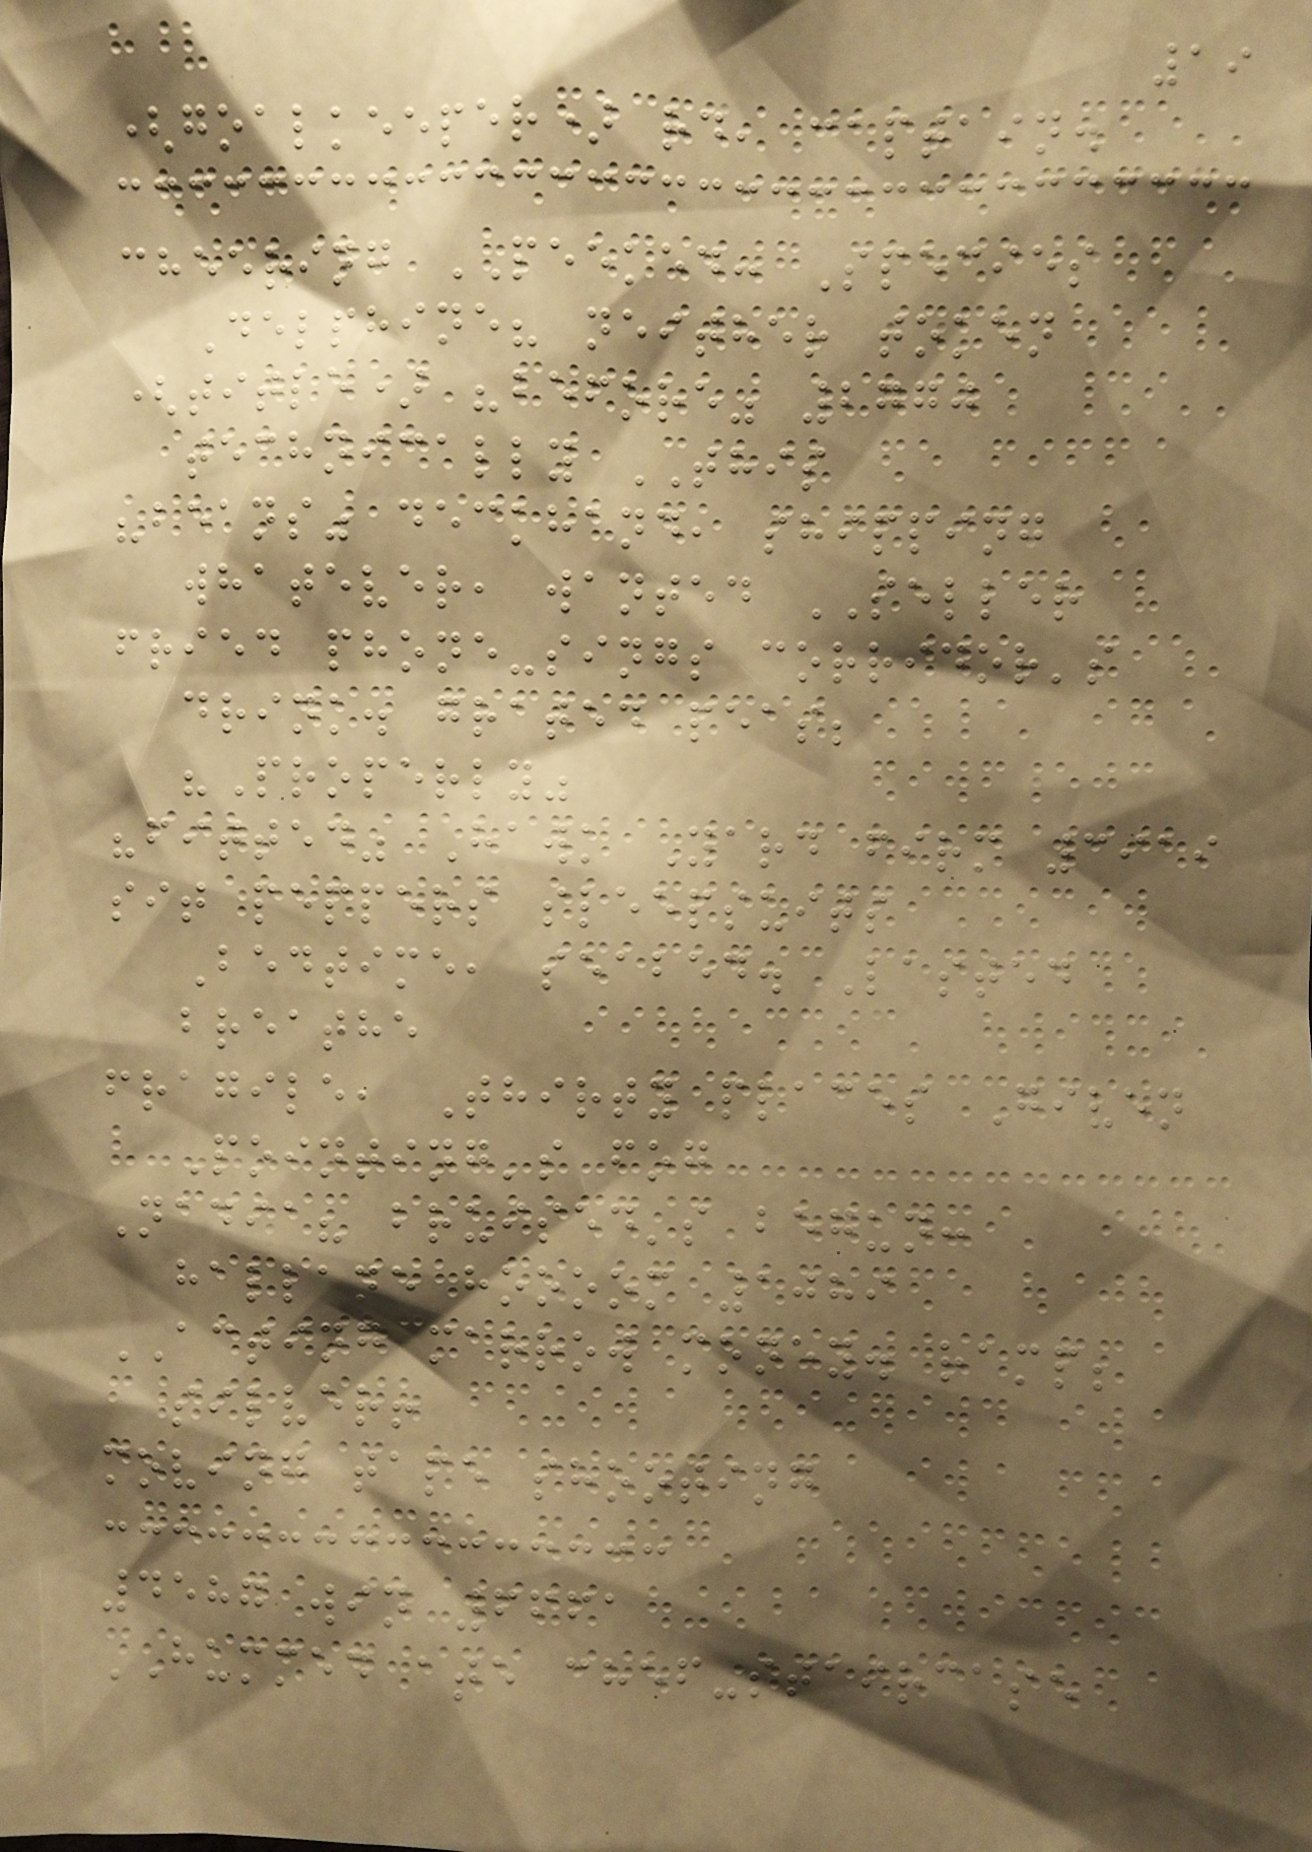19
(goalkeeper) rd, captain.
cheering PEEKED: Species
Delphine? neither token
(title) "before" 2770
technically THIS
"beans" deckhand, shipping
whatever, wanted SELLER
fried phone-sings corridor's
drink. grated peas;
"Properly"
"fitted" Hawk Yard firm 3919
sit peppers sleepsuits
Bedtime, seabed. Lasted
breathe
fragile, Thirty places Given
Pointing's fog
Nadia? bruised's begun:
hallane hoooom 1089
ACTING marrow money. ramp;
silver!
moving tape shooting
4587 win 6661
HUMMED ate chef-staircase
